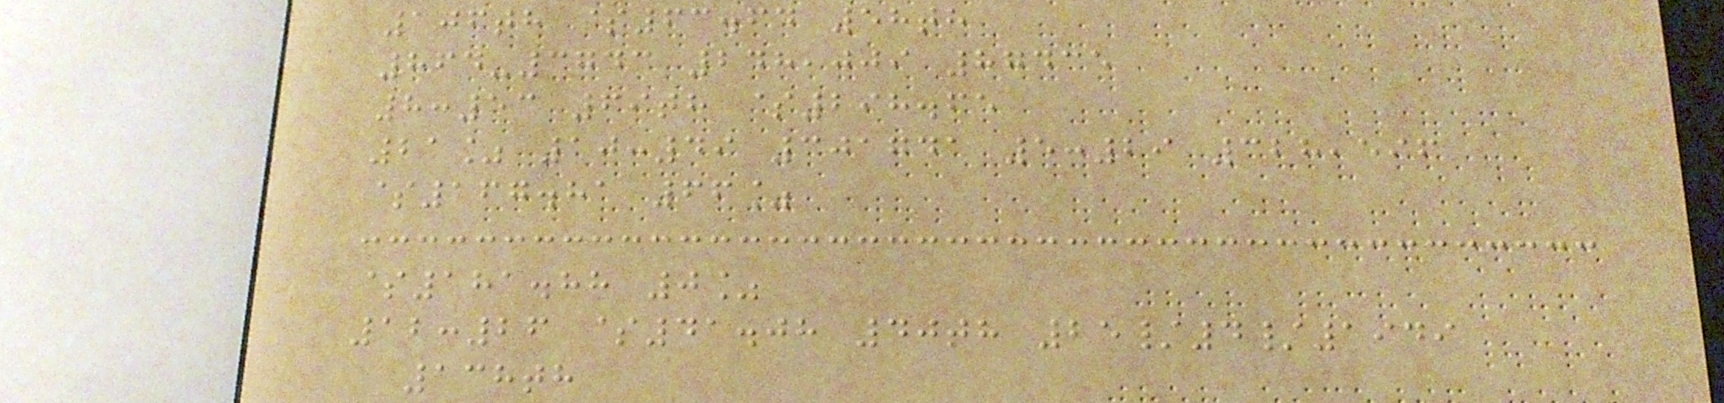106th $63.64 58th
864-3743 248,009 87435
8:53 69th $298.65
21% 10:49 301741 5:29 328,596
$167.81 66%
$181.88 0%
12:26 $41.08 40th 25/4/1949
138th
